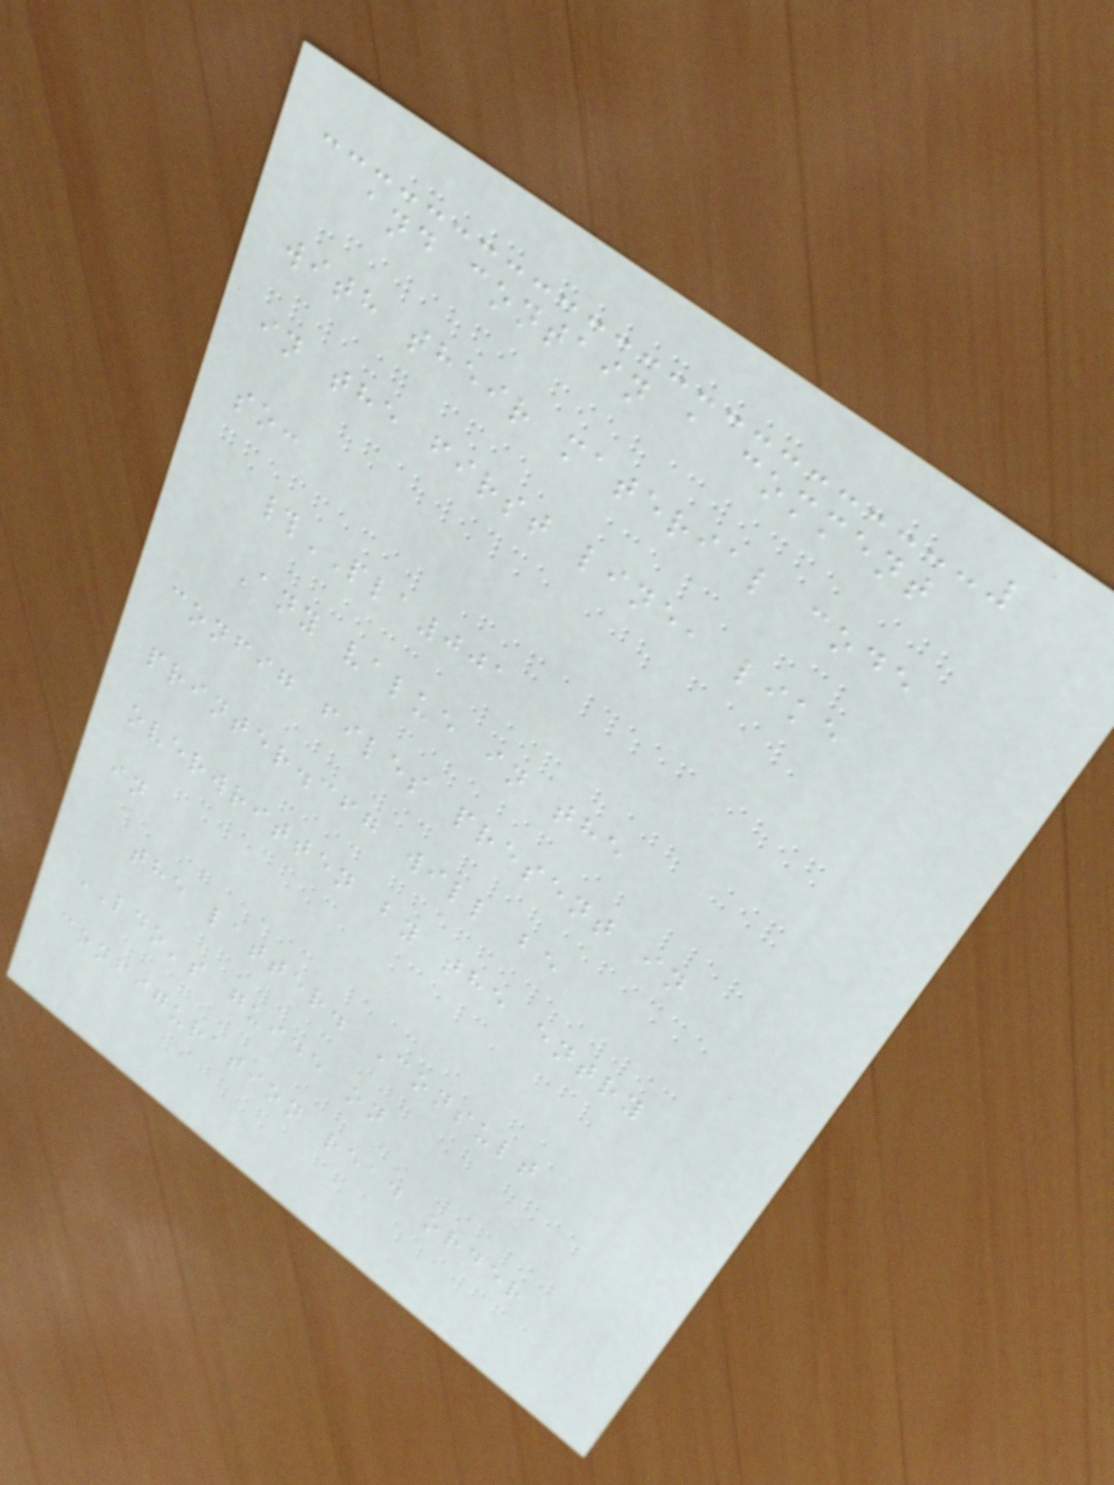and contain a comment
with their material code
in the first line, like
so:
#PLA001
Any value in the
config files present in
printer.cfg will be
overwritten by the entry
in
the latter. Consult
LDO's guide on
configuration read order
